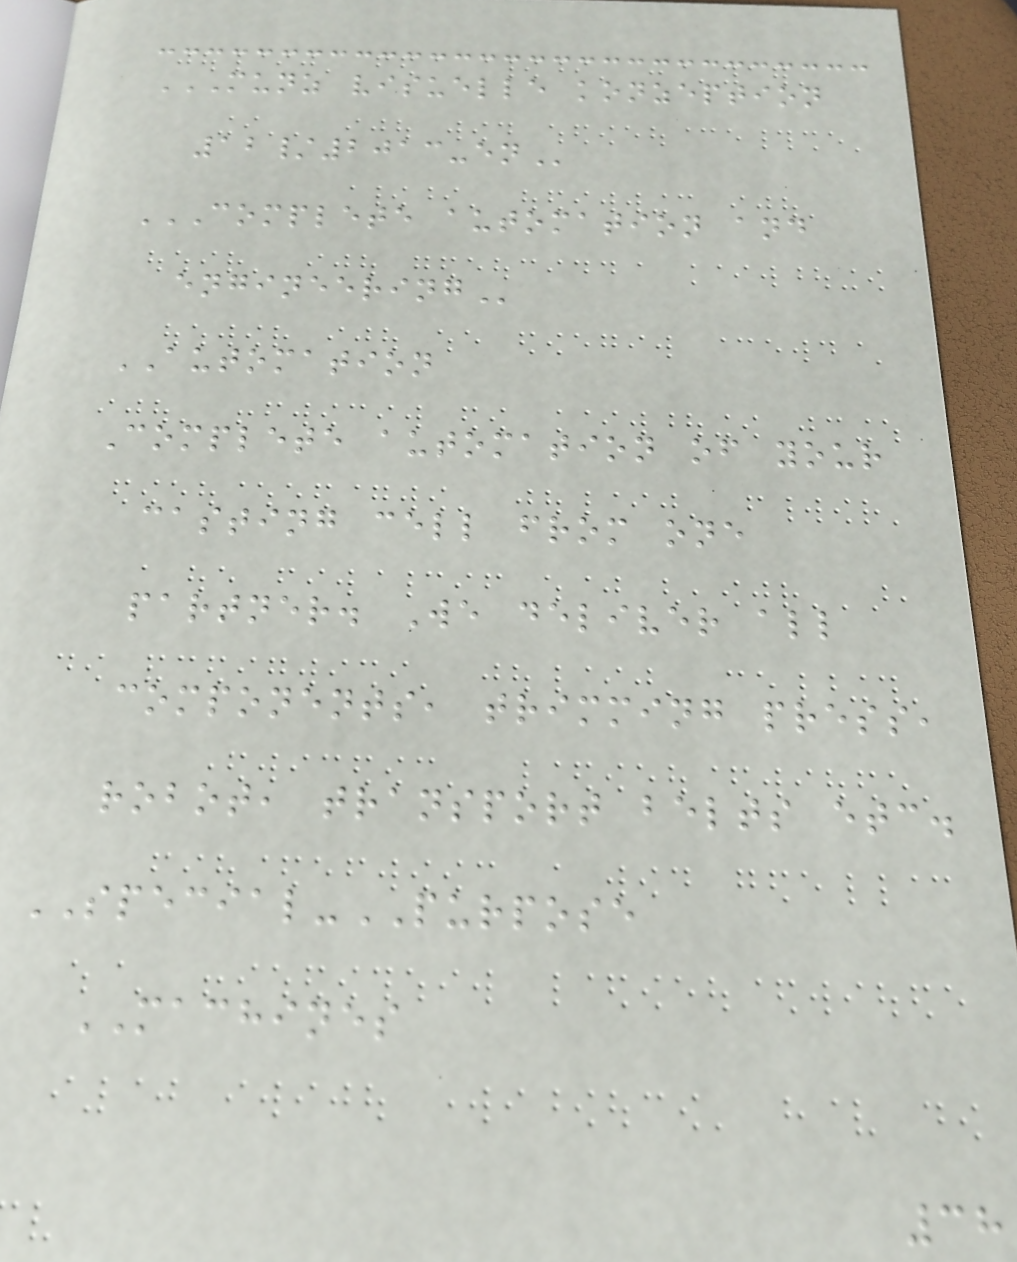MUNZ VISUELLE KONZEPTION
12/2013-EN
COMPLETE AUTOMATION AND
ENGINEERING
AUTOMATION
Complete automation of your
casting cell from one
partner. We deliver all
components, trimming press,
robot, transport belts etc.
SPECIAL-PURPOSE
MACHINES
38
